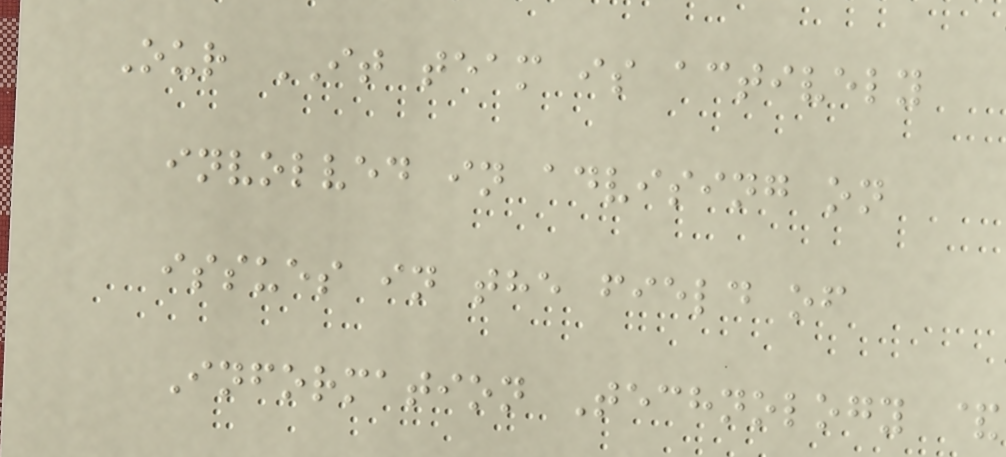Our IT team is actively
involved in advising on
issues in the field of
Information Technology &
